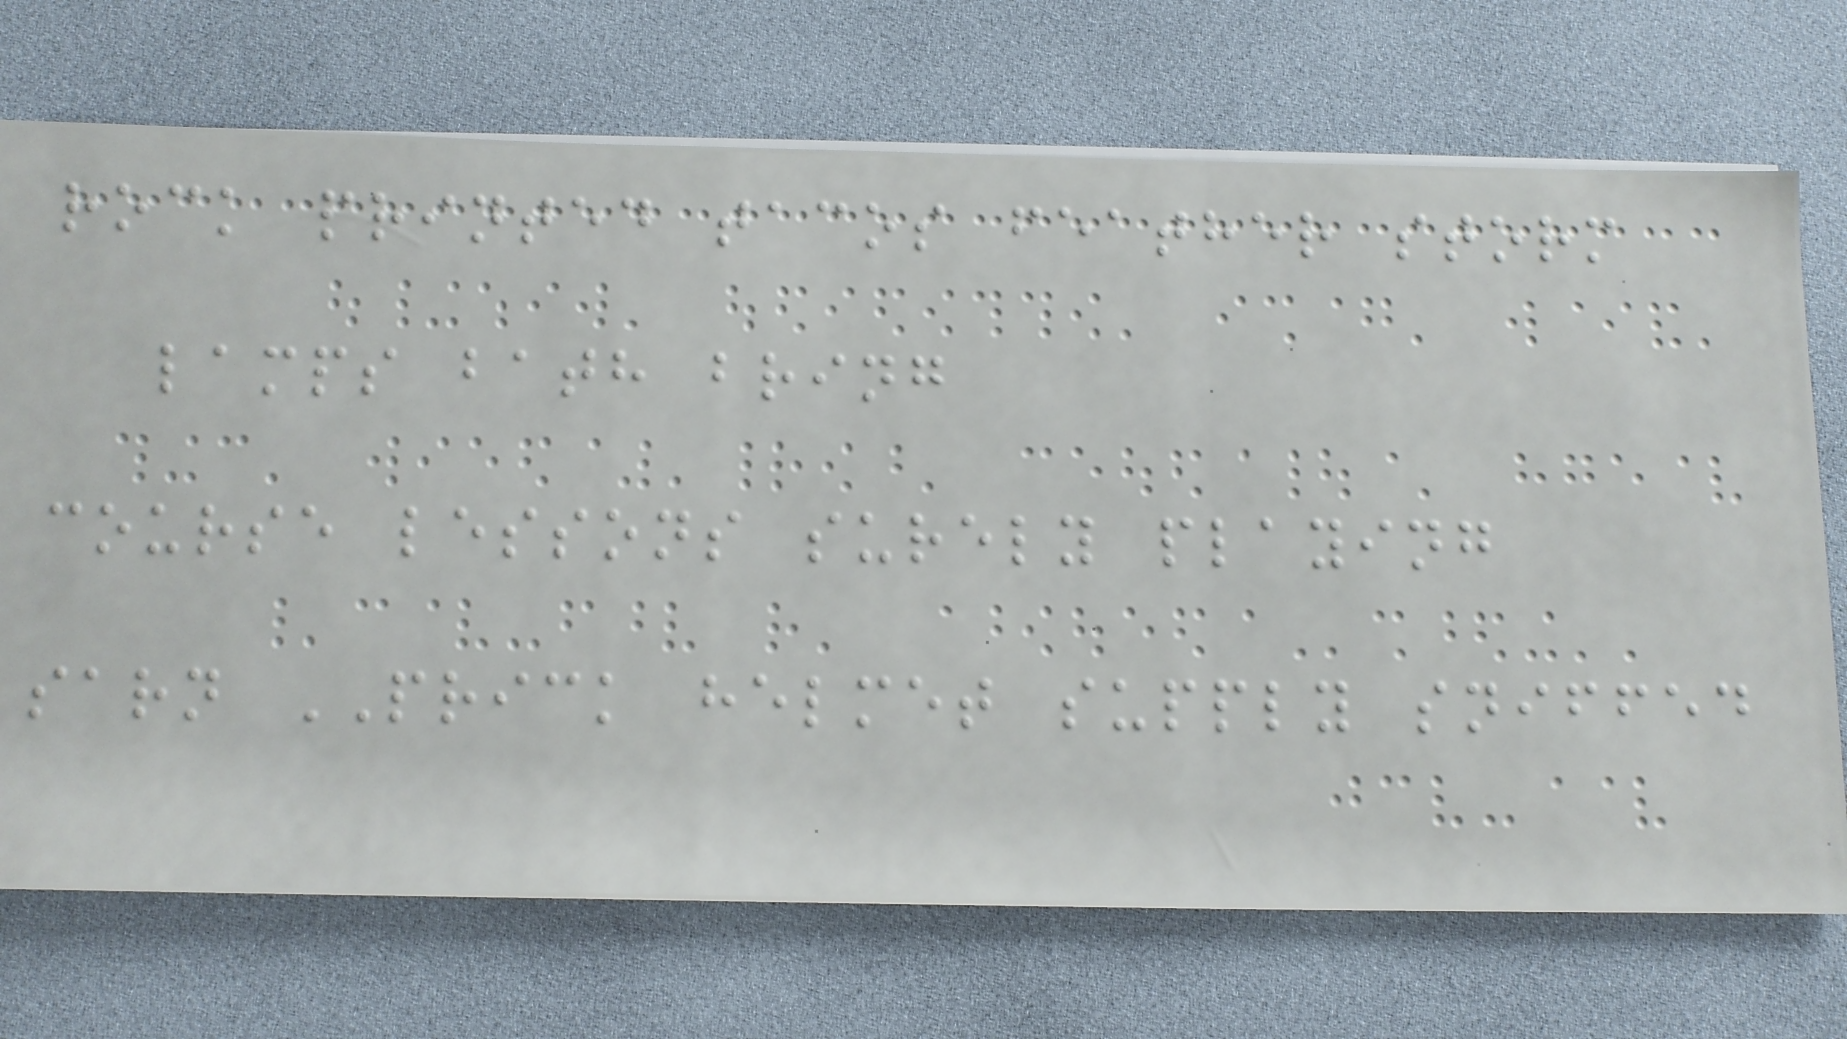rock printed tacos feather storm
lamps bath bring
course lessons surely playing
sarn PRICK helmet supply sniffed
